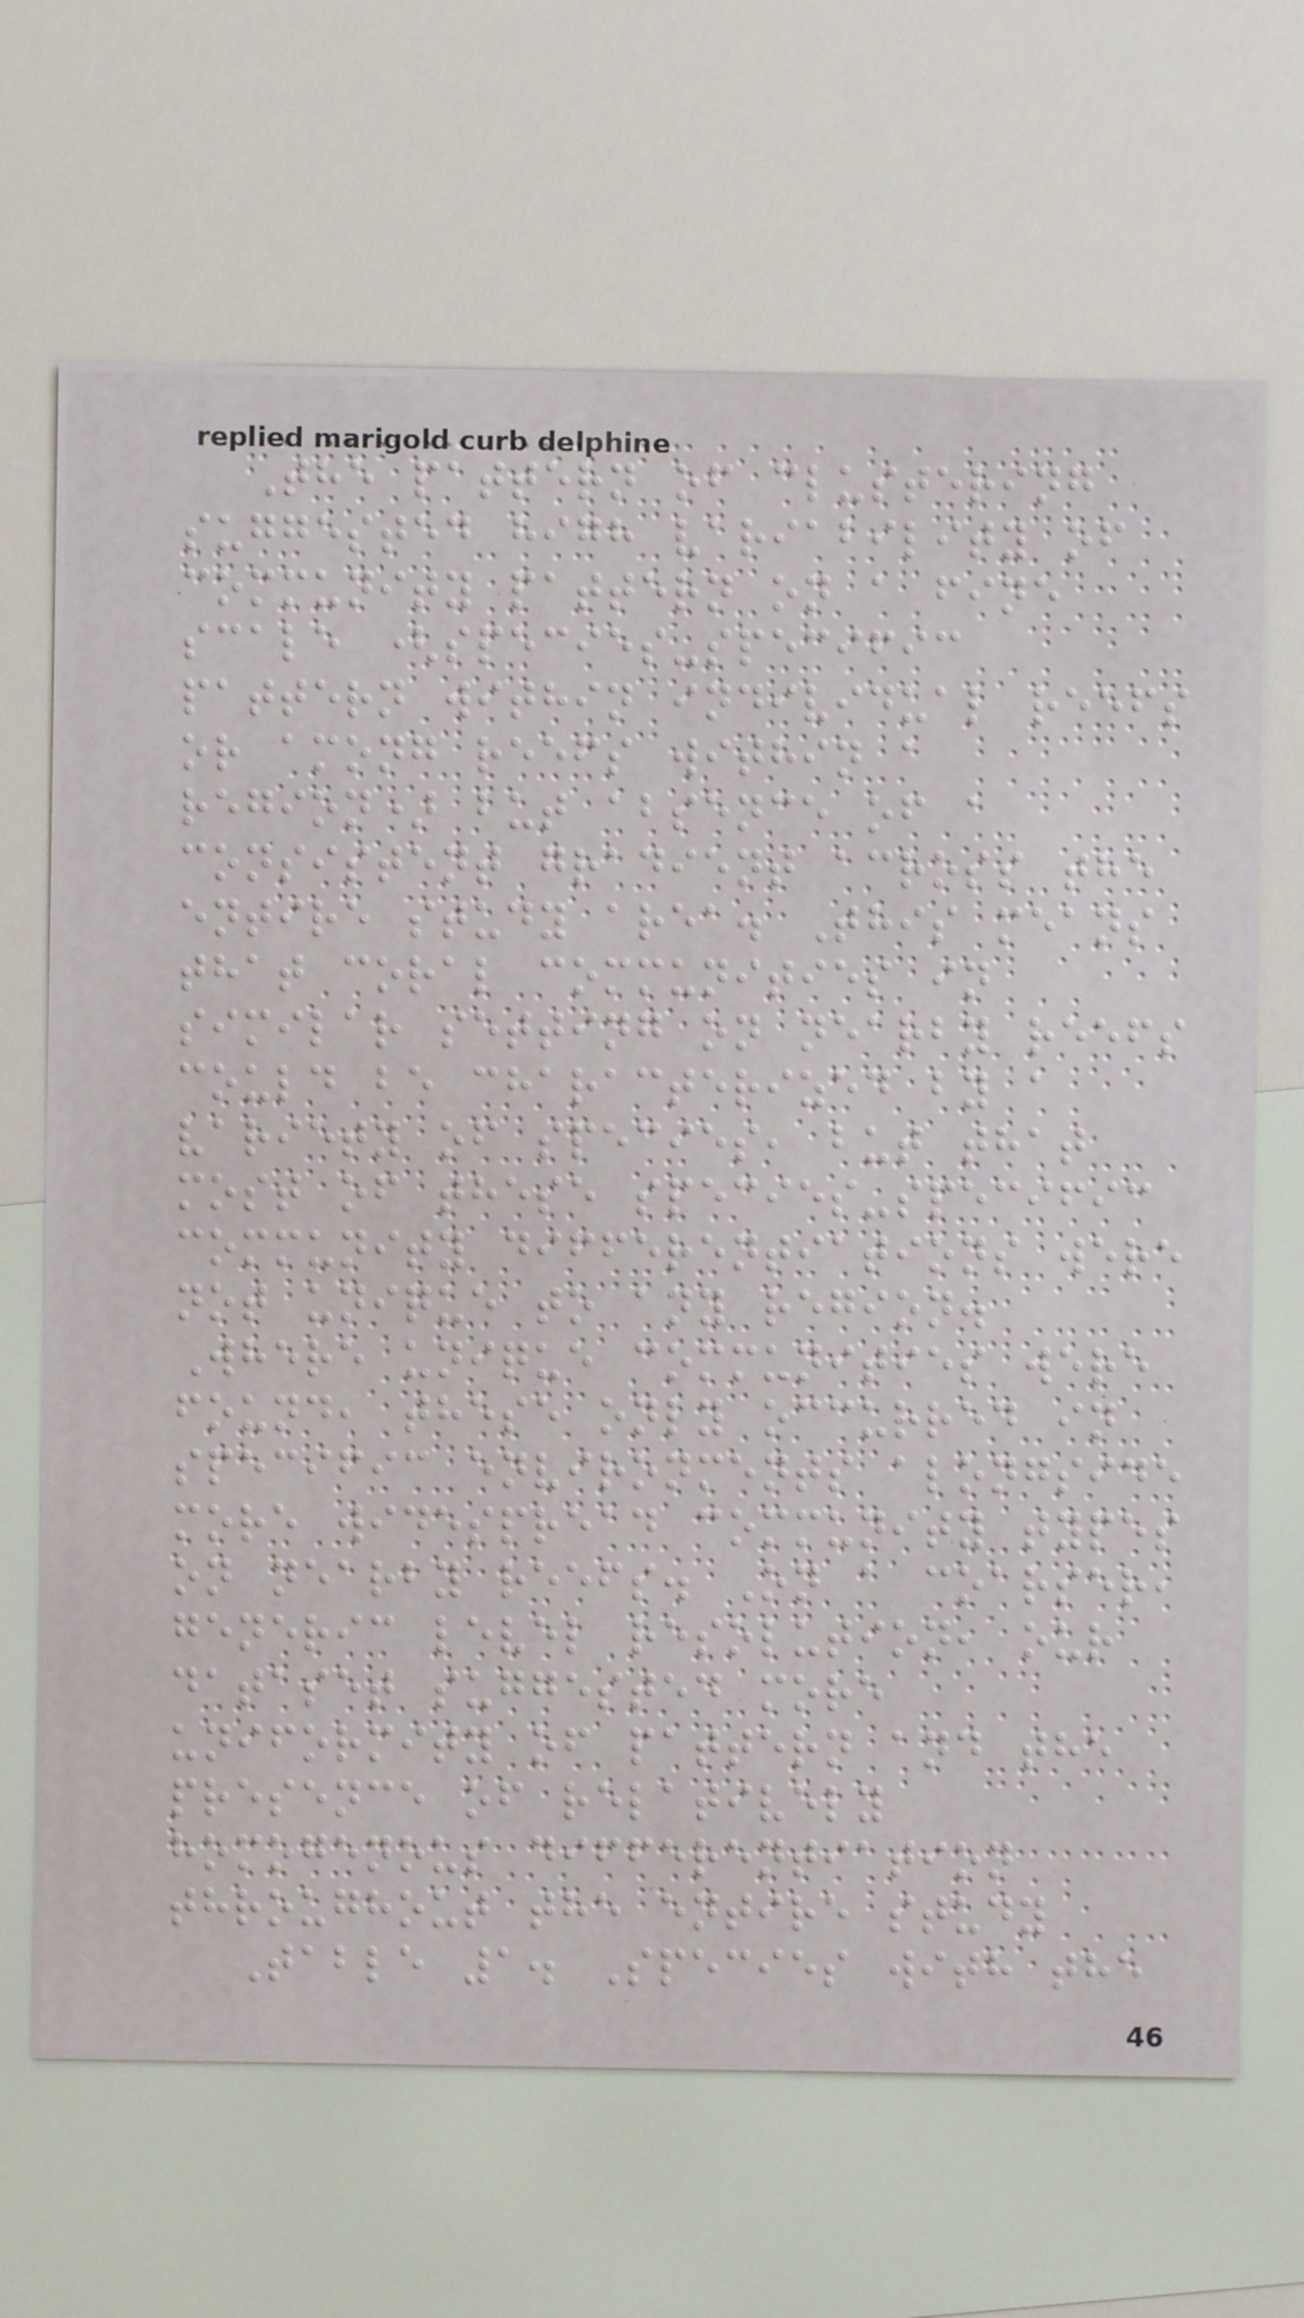The pattern of clustering
suggested high variability of
community pattern on a fine
scale (species-specific
pattern within individual reefs
or among reefs within a
region) but absence of a
consistent gradient across the
entire study area. This means
that coral communities in
similar setting on nearby reefs
could be characterized by a
variety of species, but that
most of these species-specific
community differentiations were
not unique to any region.
Where unique communities were
found, these only occurred in
specific environments alongside
more widespread community types
on nearby reefs. On a coarser,
generic level resolution, our
dataset suggested more
uniformity of pattern and the
presence of relatively
homogenous differentiation
throughout the entire study
Table 1. Species with the
